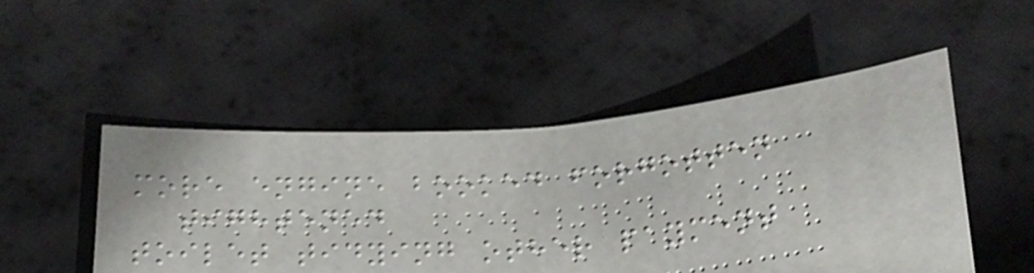more engine booked forgotten
tightened
toilet tidying other payment
